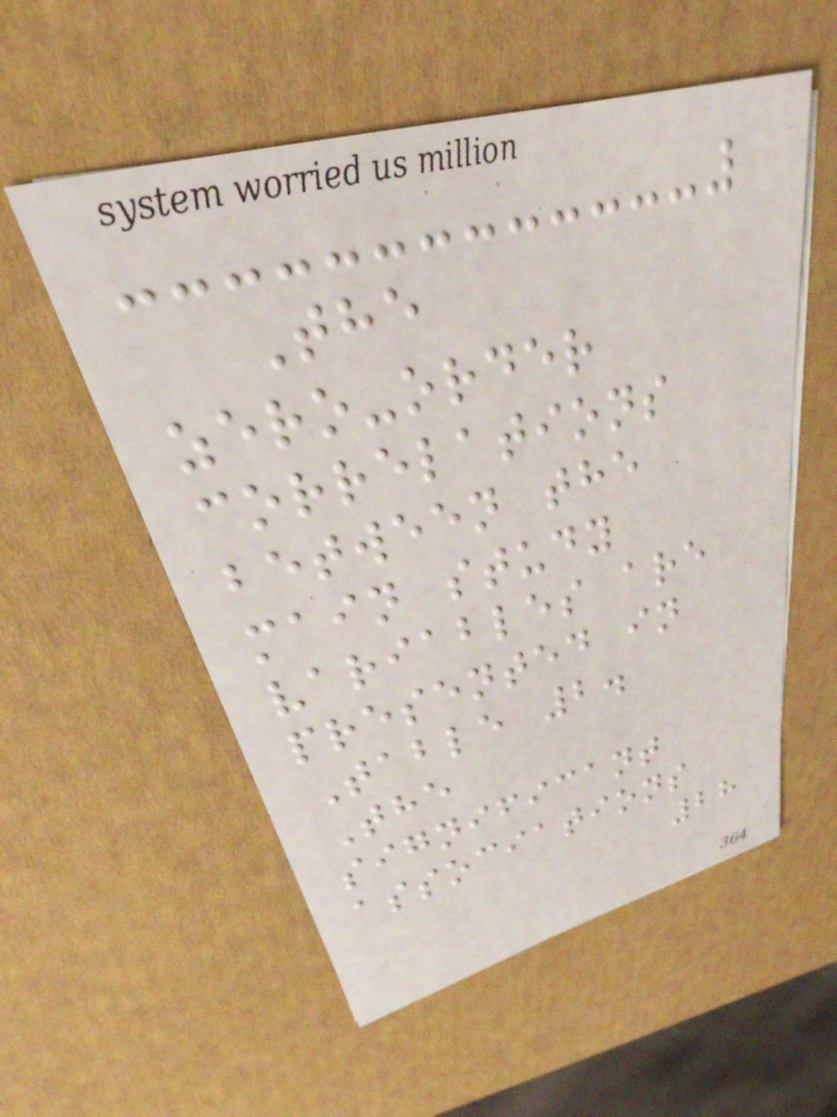The
zero-order
correlations
between the
main study
variables are
presented in
Table 2.
The
significant
associations
28
